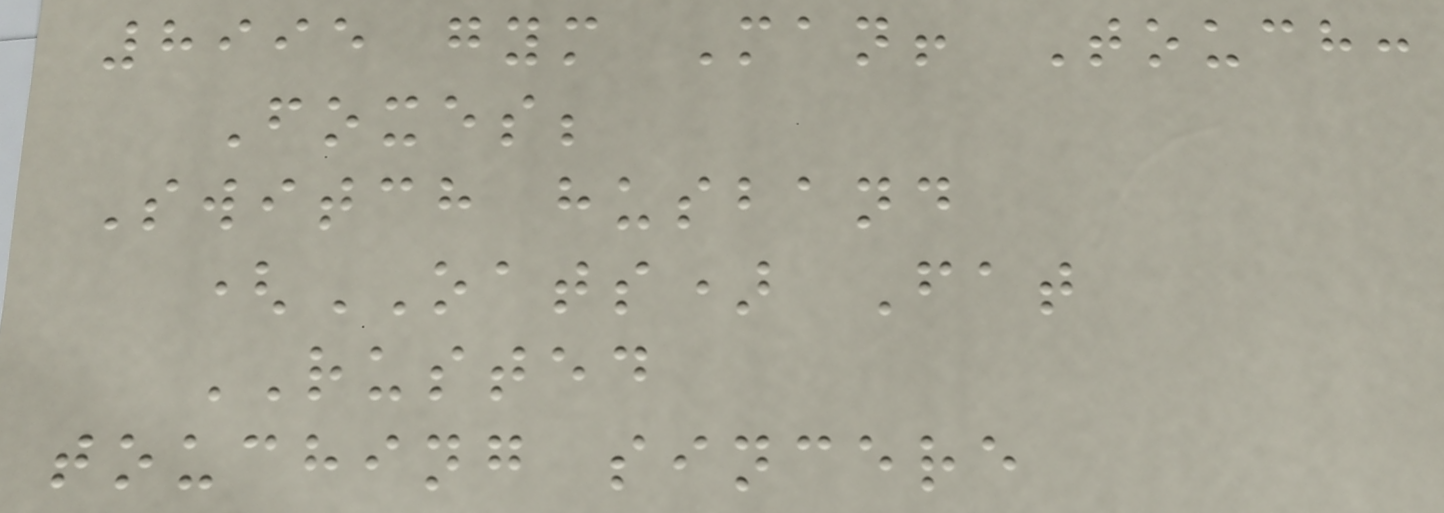8995 gym Man! Touch:
Foxes;
Switch husband
(OATS) Fat
RUSTED
touching sincere
